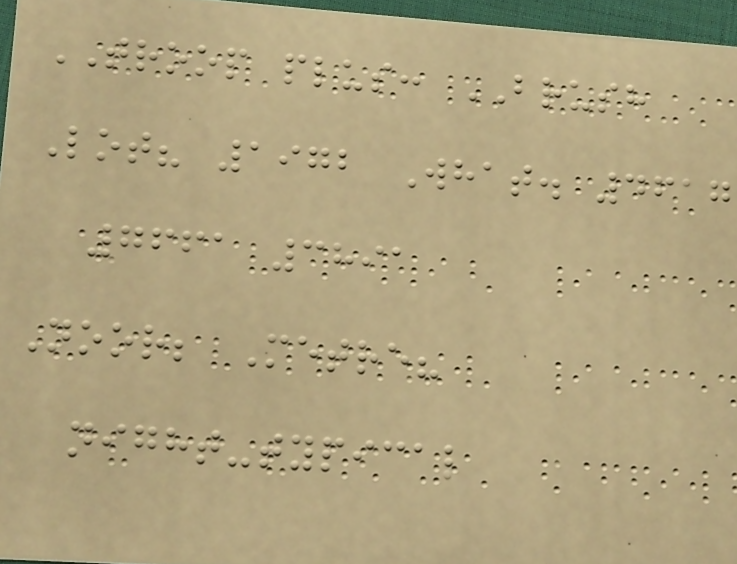TROOP plus: BRUSH
Lot? 1972 What. 4617
7661 3891
Noor; Metre?
night-typical
